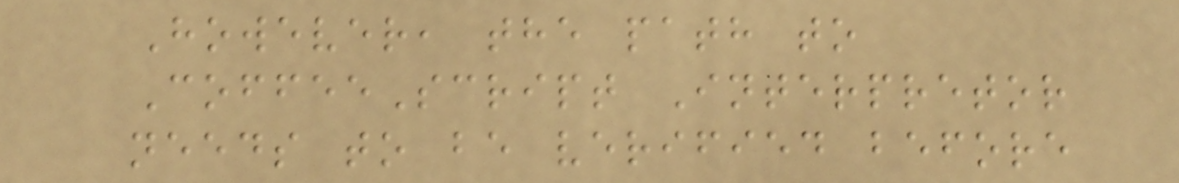However, the path to
CoffeeScript Interpretor
needs to be verified before
